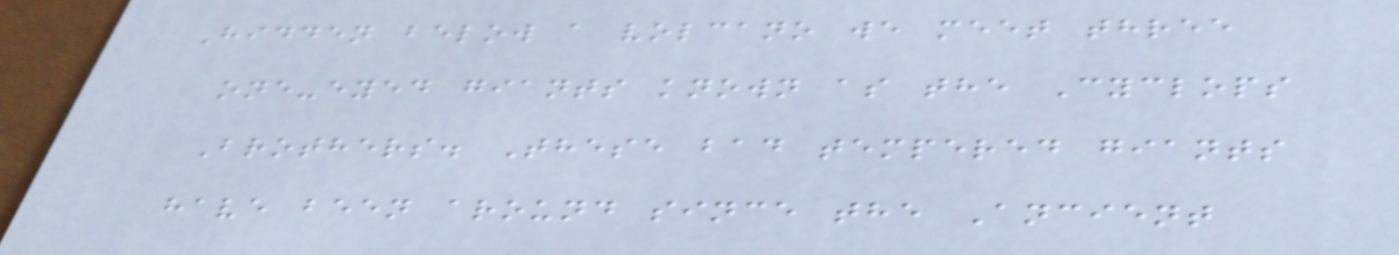Hidden below a volcano we meet three
one-eyed giants known as the Cyclops
Brothers. These bad tempered giants
have been around since the Ancient
